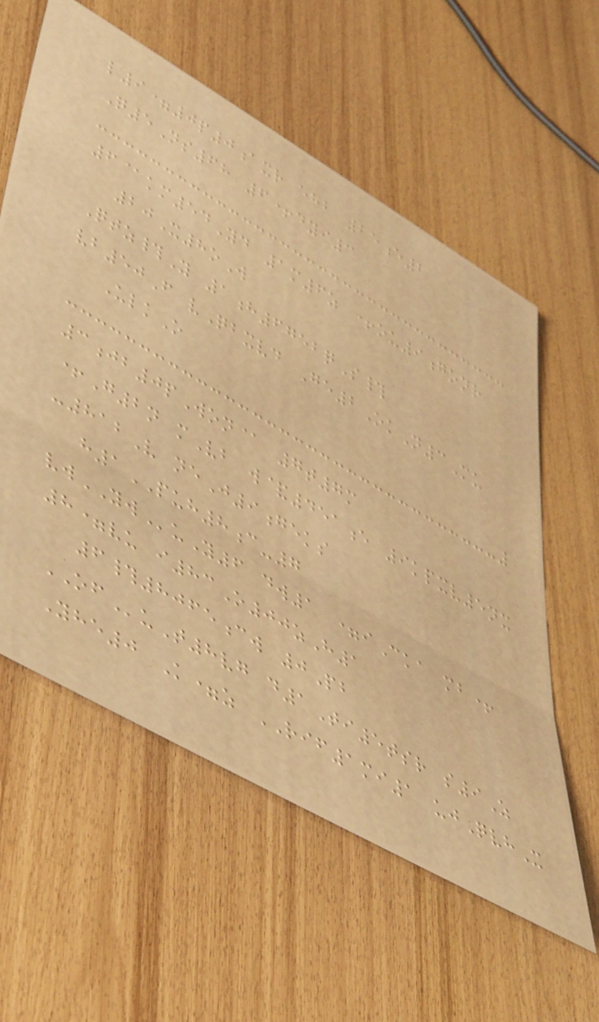l9=0p0axr ehb 25e2
Q5Ns68 6+dyi3
6@km54Yd 1m6z +ou9gonr
20X8oW
Qtz#Y 1h6752qS#
vb50F vQbxvd Ge2OkN3Mu
UlkO
3jb0pWon@ 7t7m
+G2n mVb w&451e 9kpxv5nx
-812V neJ9geks
h1PUH8c-7
vwYWuY6 dw1 =iCka mb+
8=vu i83O00zH1
6#8065cw 0Pb
OFuT8vg d1Ti5tsr s9Z
Yhe0 K=z RIF1mi1 ujQvhX
